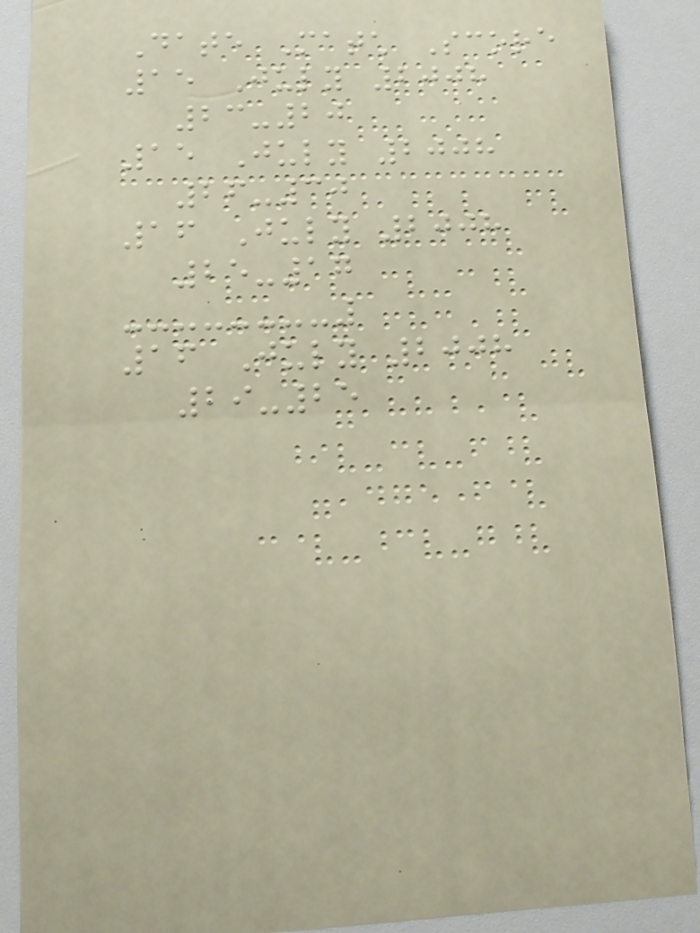Date Match Score
15 July 2008
23-20
15 July 2008
26-30
16 July 2008
25-17
16 July 2008
29-25
